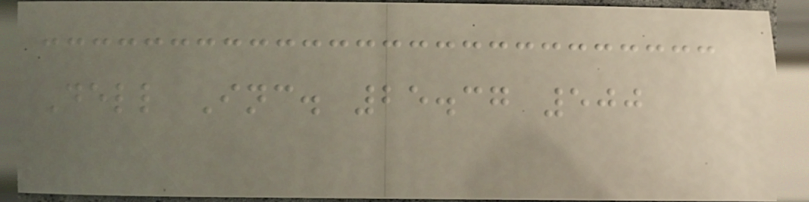Dell Inc. 25.37 500
